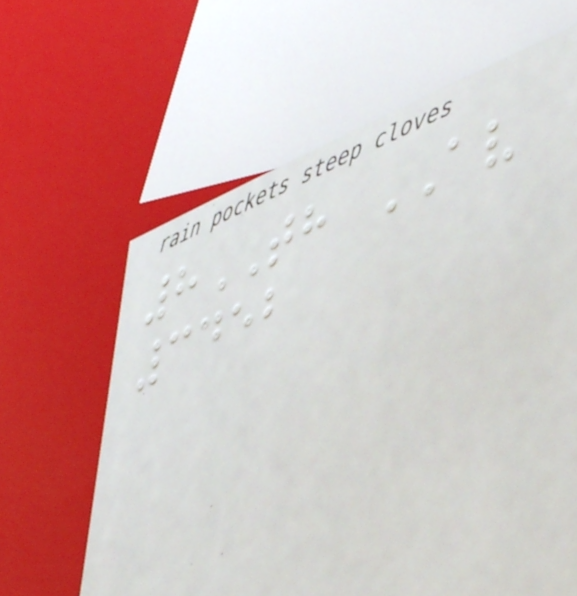8TH AV
3452
